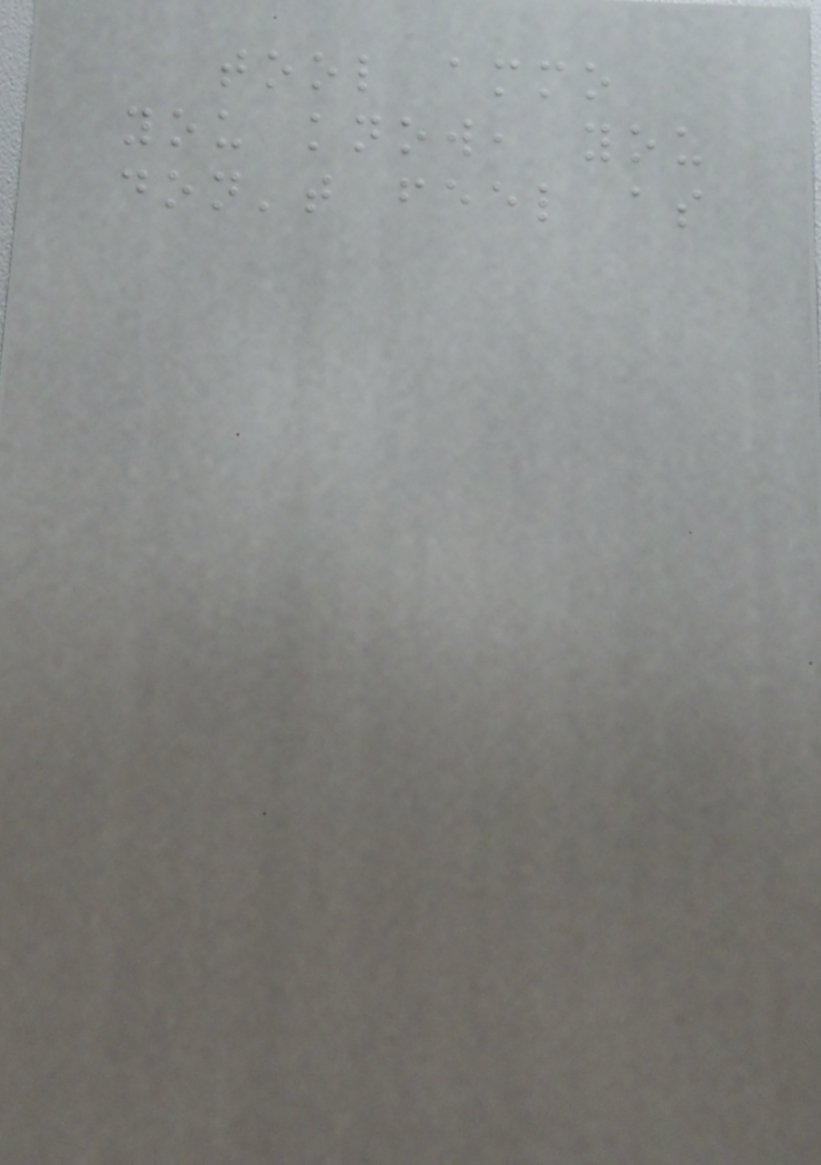tool ammo
you know, you
don't feel as
